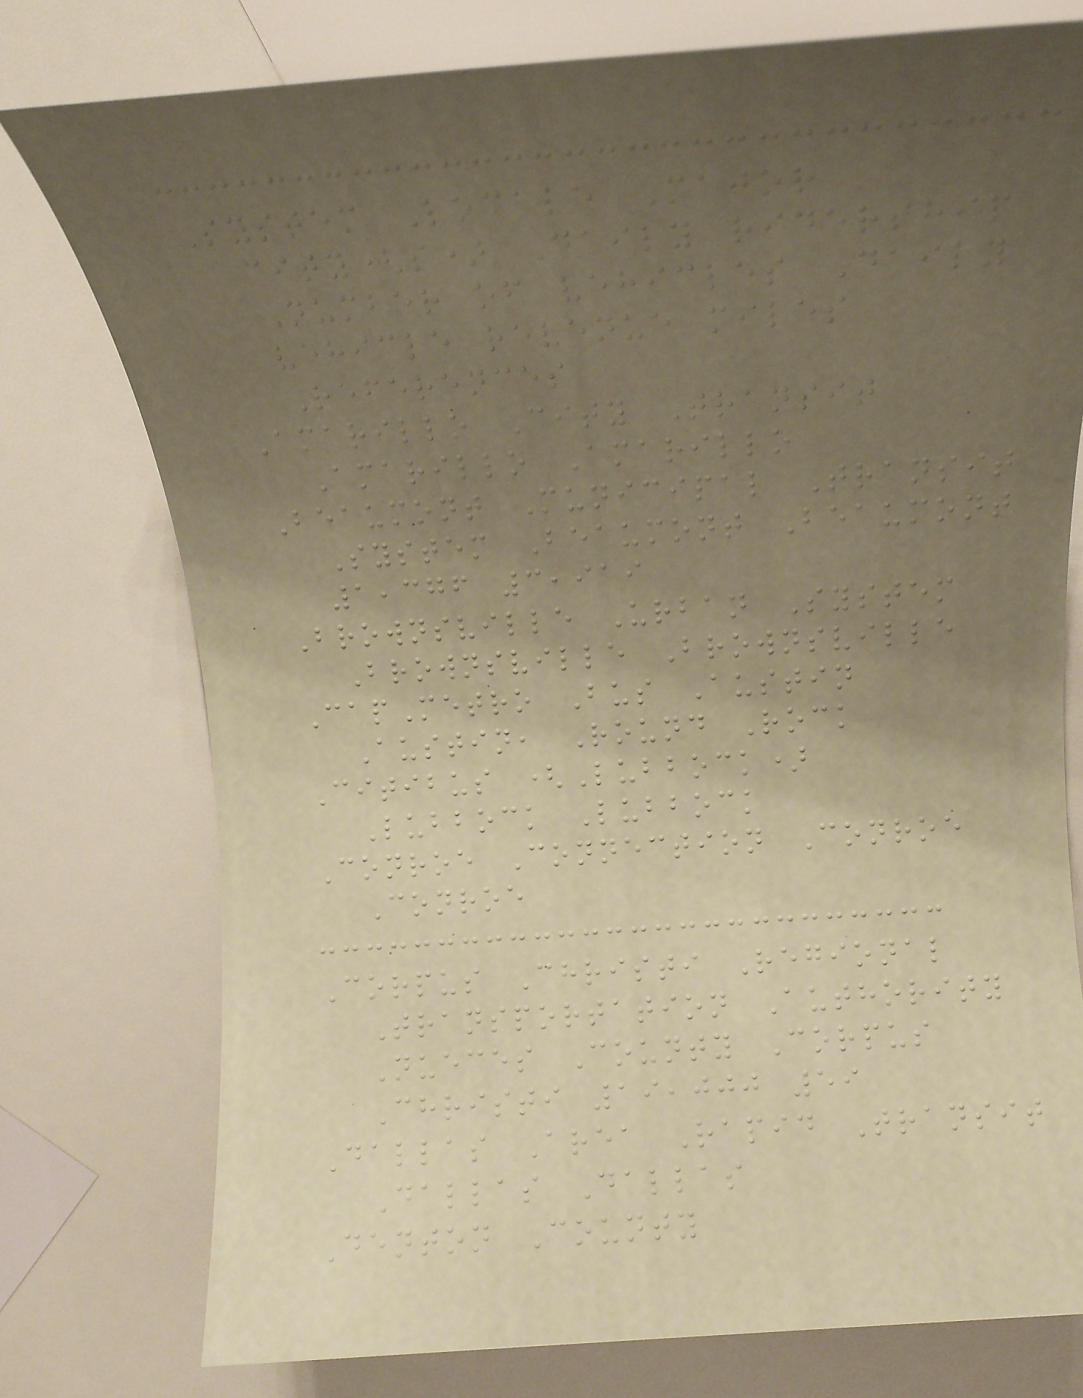System Locale Major
city(s) Daily ridership
Number of vehicles Daily
vehicle revenue miles
References
Amarillo City Transit
Amarillo Amarillo
Beaumont Municipal Transit
System Beaumont Beaumont
1,376 3,919
Brownsville Urban System
Brownsville Brownsville
CapMetro Bus Austin
Austin, Round Rock
Citibus (Lubbock)
Lubbock Lubbock
Conroe Connection Conroe
Conroe
Corpus Christi Regional
Transportation Authority
Nueces County Corpus
Christi 19,000 59
Dallas Area Rapid Transit
Dallas Dallas
Denton County
